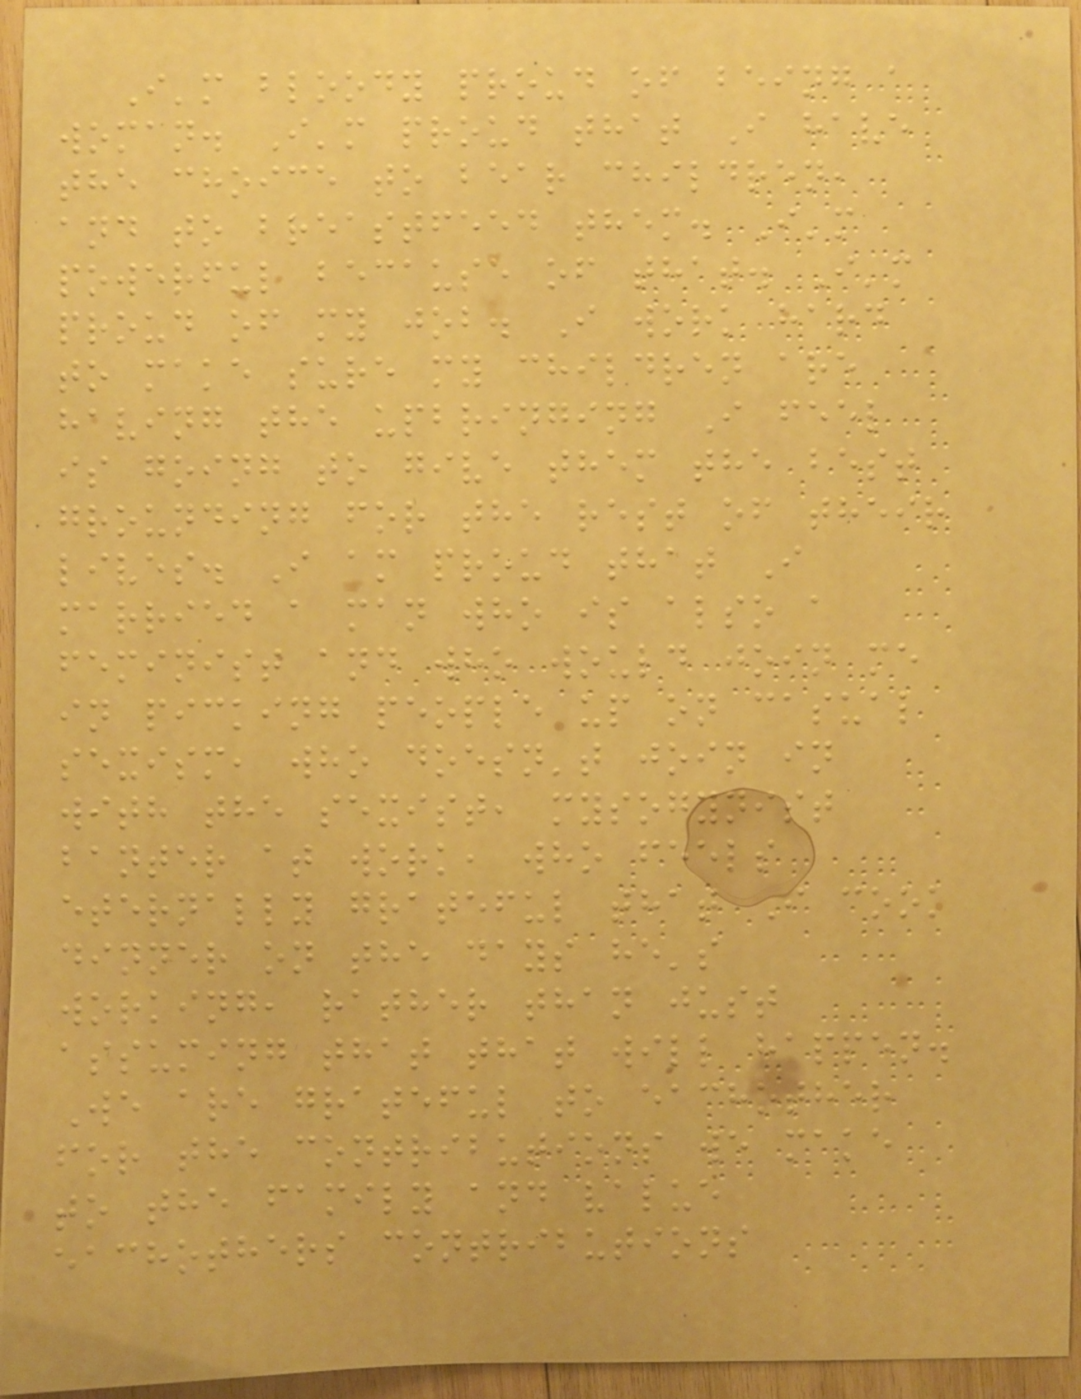I'm bloody proud of being a
woman. I'm proud that I have
the choice to bear children,
and to breastfeed them. I'm
powerful because of that. I'm
proud of my job. I work hard
to make sure my children are
having the upbringing I feel
is going to give them the best
grounding for the rest of their
lives. I am proud that I
married a man who is also a
feminist and who would join me
in picking people up on casual
sexism, who doesn't join in
with the sexist, mysogynist
banter at work, who feels
eternally grateful that I cook
dinner on the days he's
working, rather than just
assuming that that will happen.
We are grateful to eachother
for the contributions we make
to the family and value
eachothers contributions
